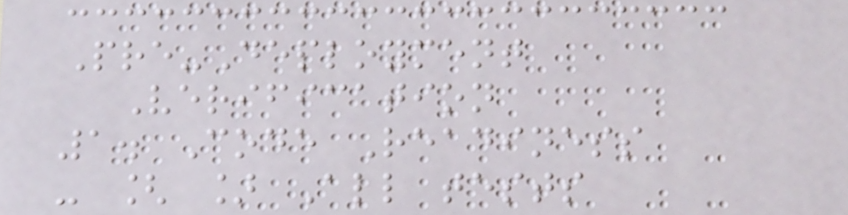Pre-Deployment
Verification
1. Code Readiness
- [ ] All tests
